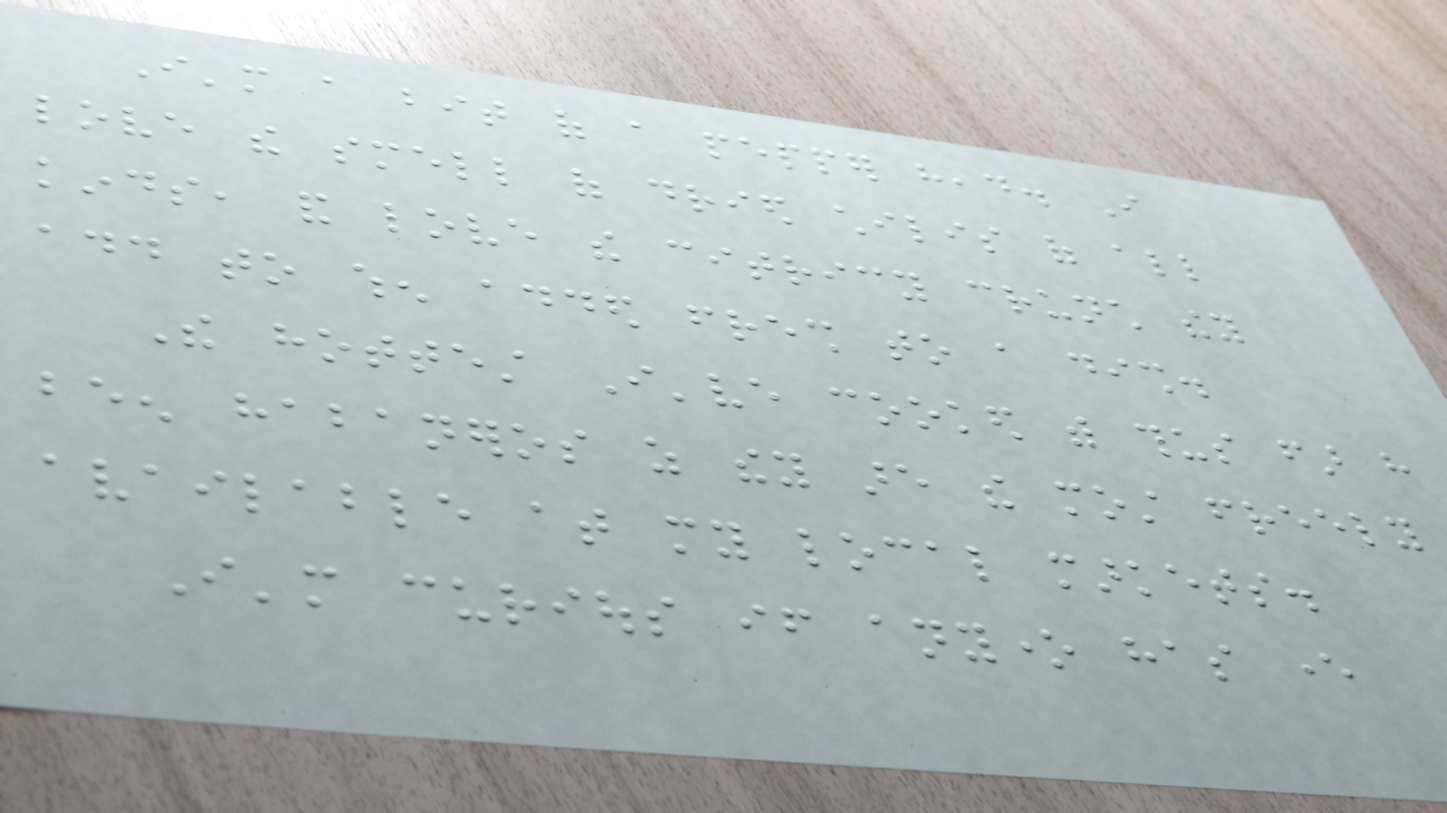I'm a bit of a pepper head. I
love the smell of dried chilis of all
kinds, and love the citricy crunch they
add to when added fresh to a dish.
The hottest I've cooked with thus far have
been habaneros as they are the most freely
available at my local markets.
I'm curious if anyone has ever
